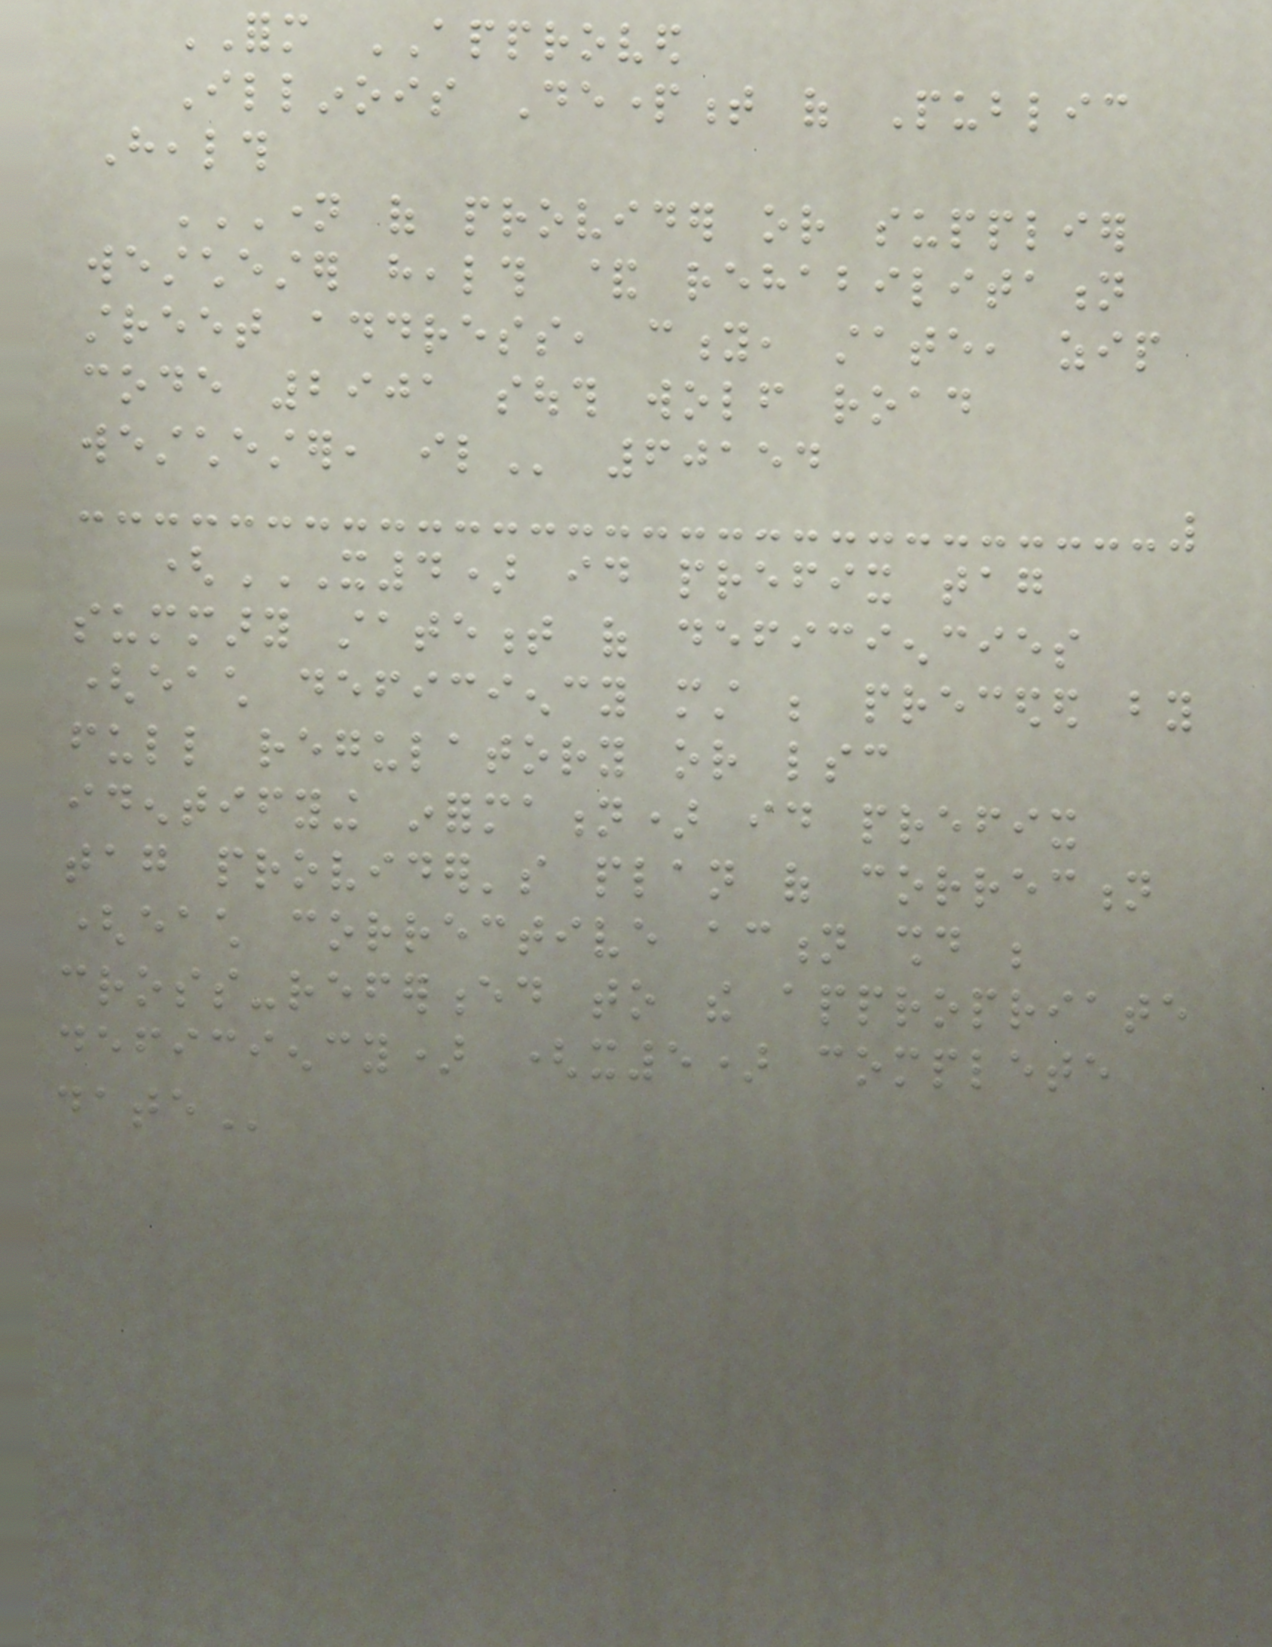FORM APPROVED
Illinois Department of Public
Health
NAME OF PROVIDER OR SUPPLIER
WESTCHESTER HEALTH & REHABILITATION
STREET ADDRESS, CITY, STATE, ZIP
CODE 2901 SOUTH WOLF ROAD
WESTCHESTER, IL 60154
(X4) ID PREFIX TAG
SUMMARY STATEMENT OF DEFICIENCIES
(EACH DEFICIENCY MUST BE PRECEDED BY
FULL REGULATORY OR LSC
IDENTIFYING INFORMATION) ID PREFIX
TAG PROVIDER'S PLAN OF CORRECTION
(EACH CORRECTIVE ACTION SHOULD BE
CROSS-REFERENCED TO THE APPROPRIATE
DEFICIENCY) (X5) COMPLETE
DATE
